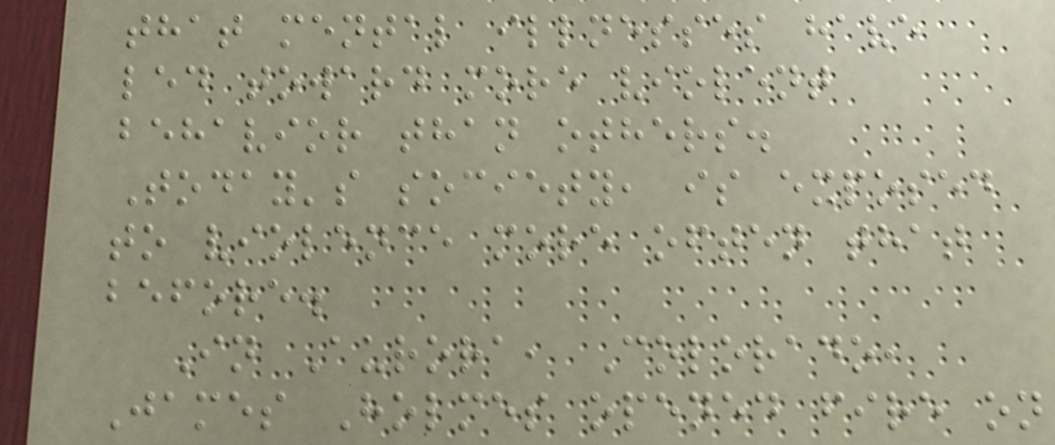that mental illnesses have
led toward more violent
behavior than others.
Today's society, is exposed
to violence more often that
before.
In Aurora, Colorado,
James Holmes opened fire on
